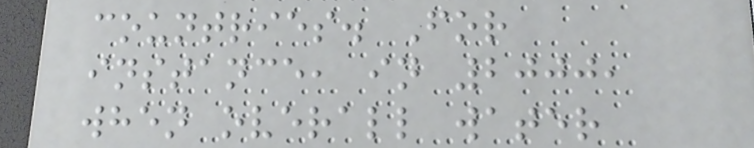countries. For
instance, in 2000,
when overall water
